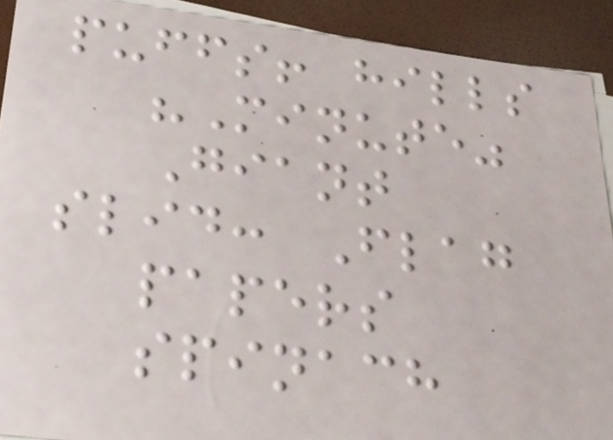puffs! hills
"Minute"
Giant
slid: Flag
papers
spinach
